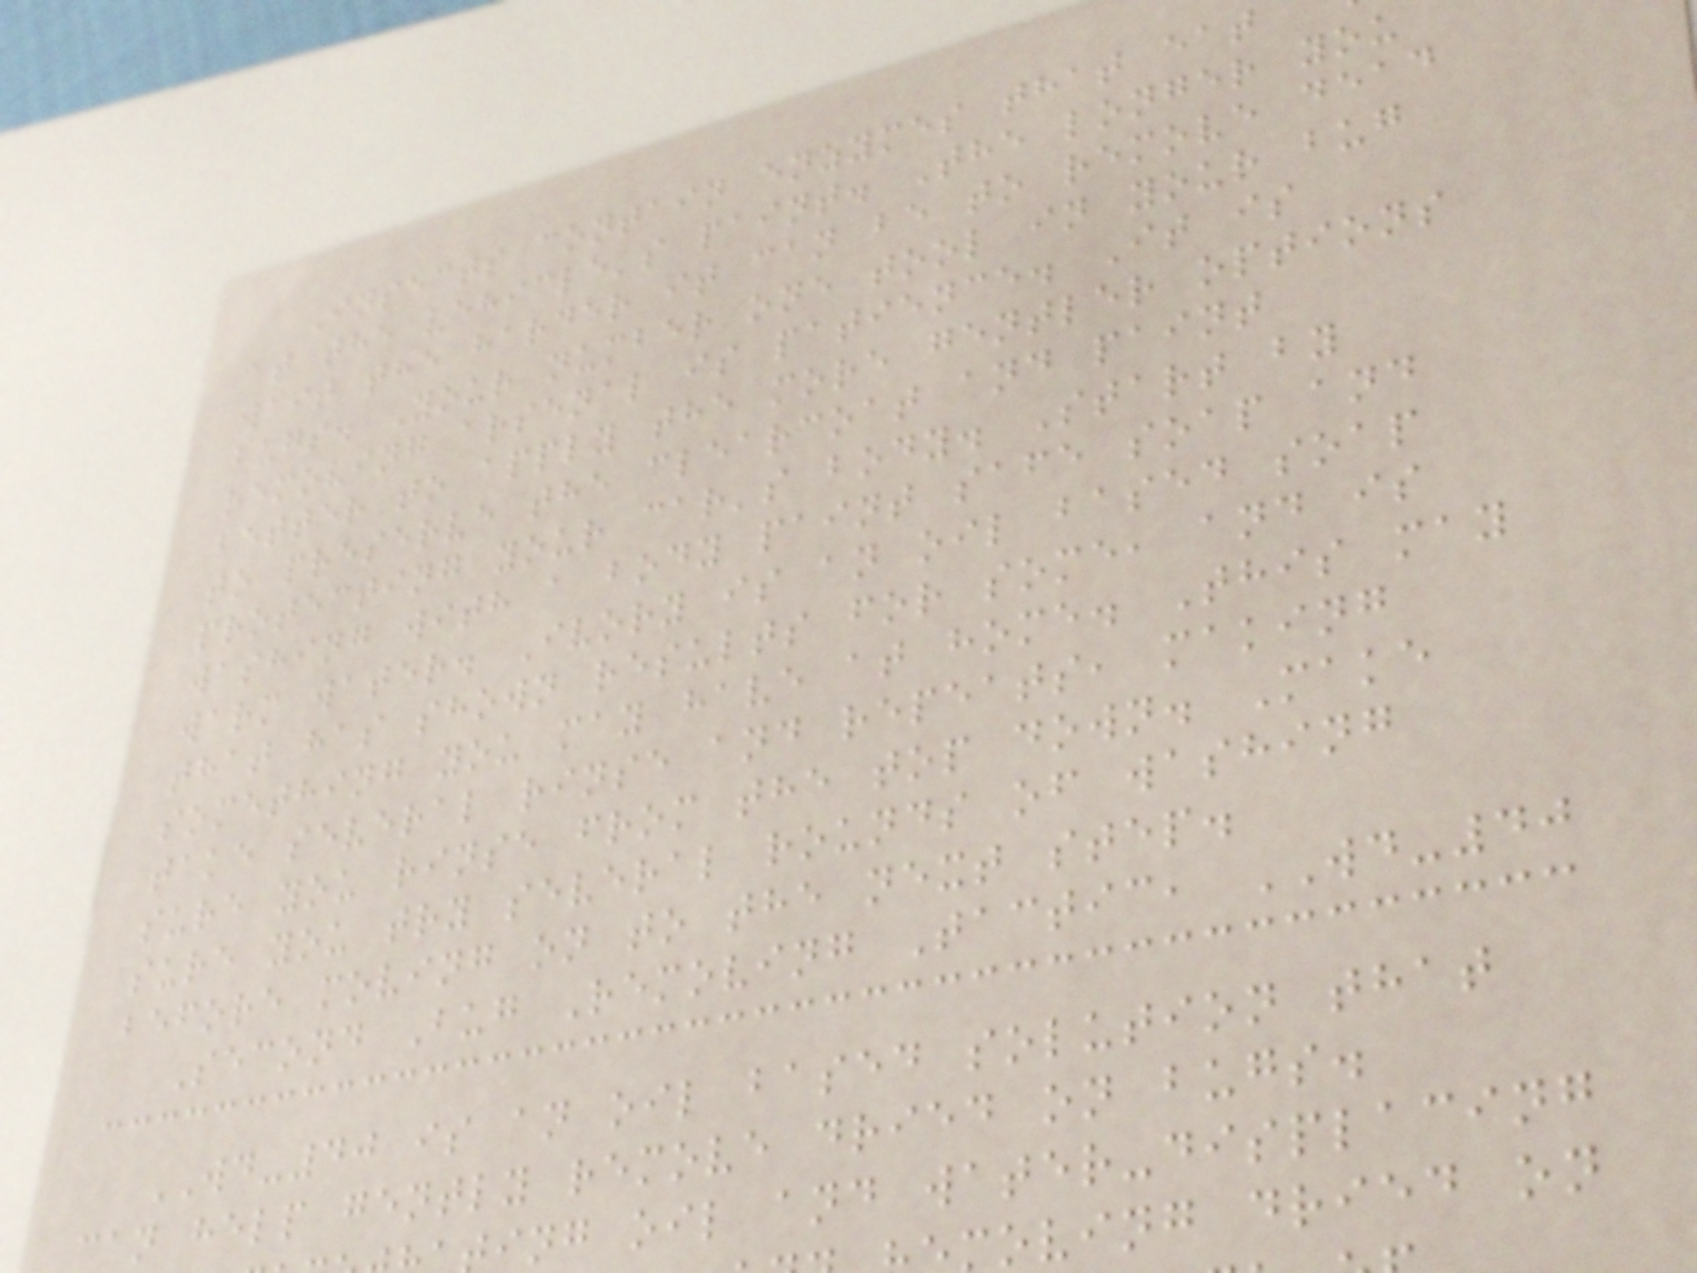Insects contain enzymes that eat
at the vehicle's paint. The longer you
wait the harder it can be to remove dead
bugs. Your number one tool in your bug
removing arsenal is patience. It is
better to apply the more gentler options
to preserve the clearcoat and paint
protecting your car's body. Start by
washing with a body paint safe soap and
warm water. Ivory is an oil based soap
that has shown results for some, and is
something you may have at home. This may
take several rinse and repeats, making
sure you rinse from the top down. Make
sure you try several rounds of washing
before moving on to the next step.
Second Bug Removing Tactic, WD-40
WD-40 is an oil based solution that
can help gently remove dried on bugs.
ing oil and water-displacing
moving dried on
